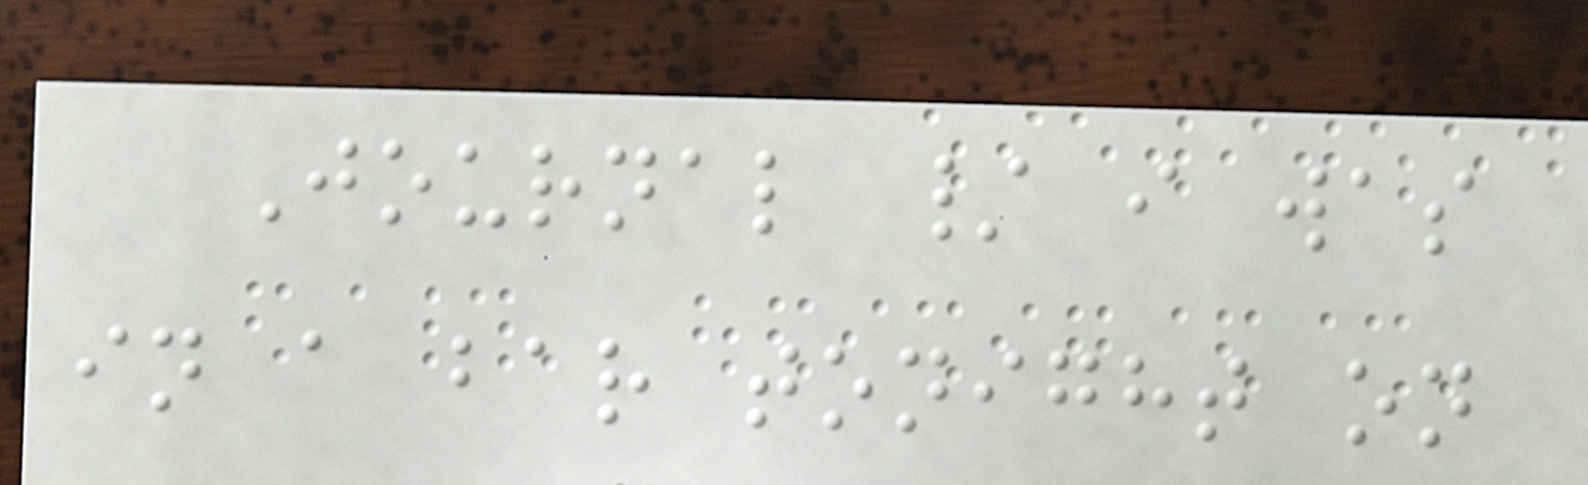Journal / i was
in a bar tonight on
